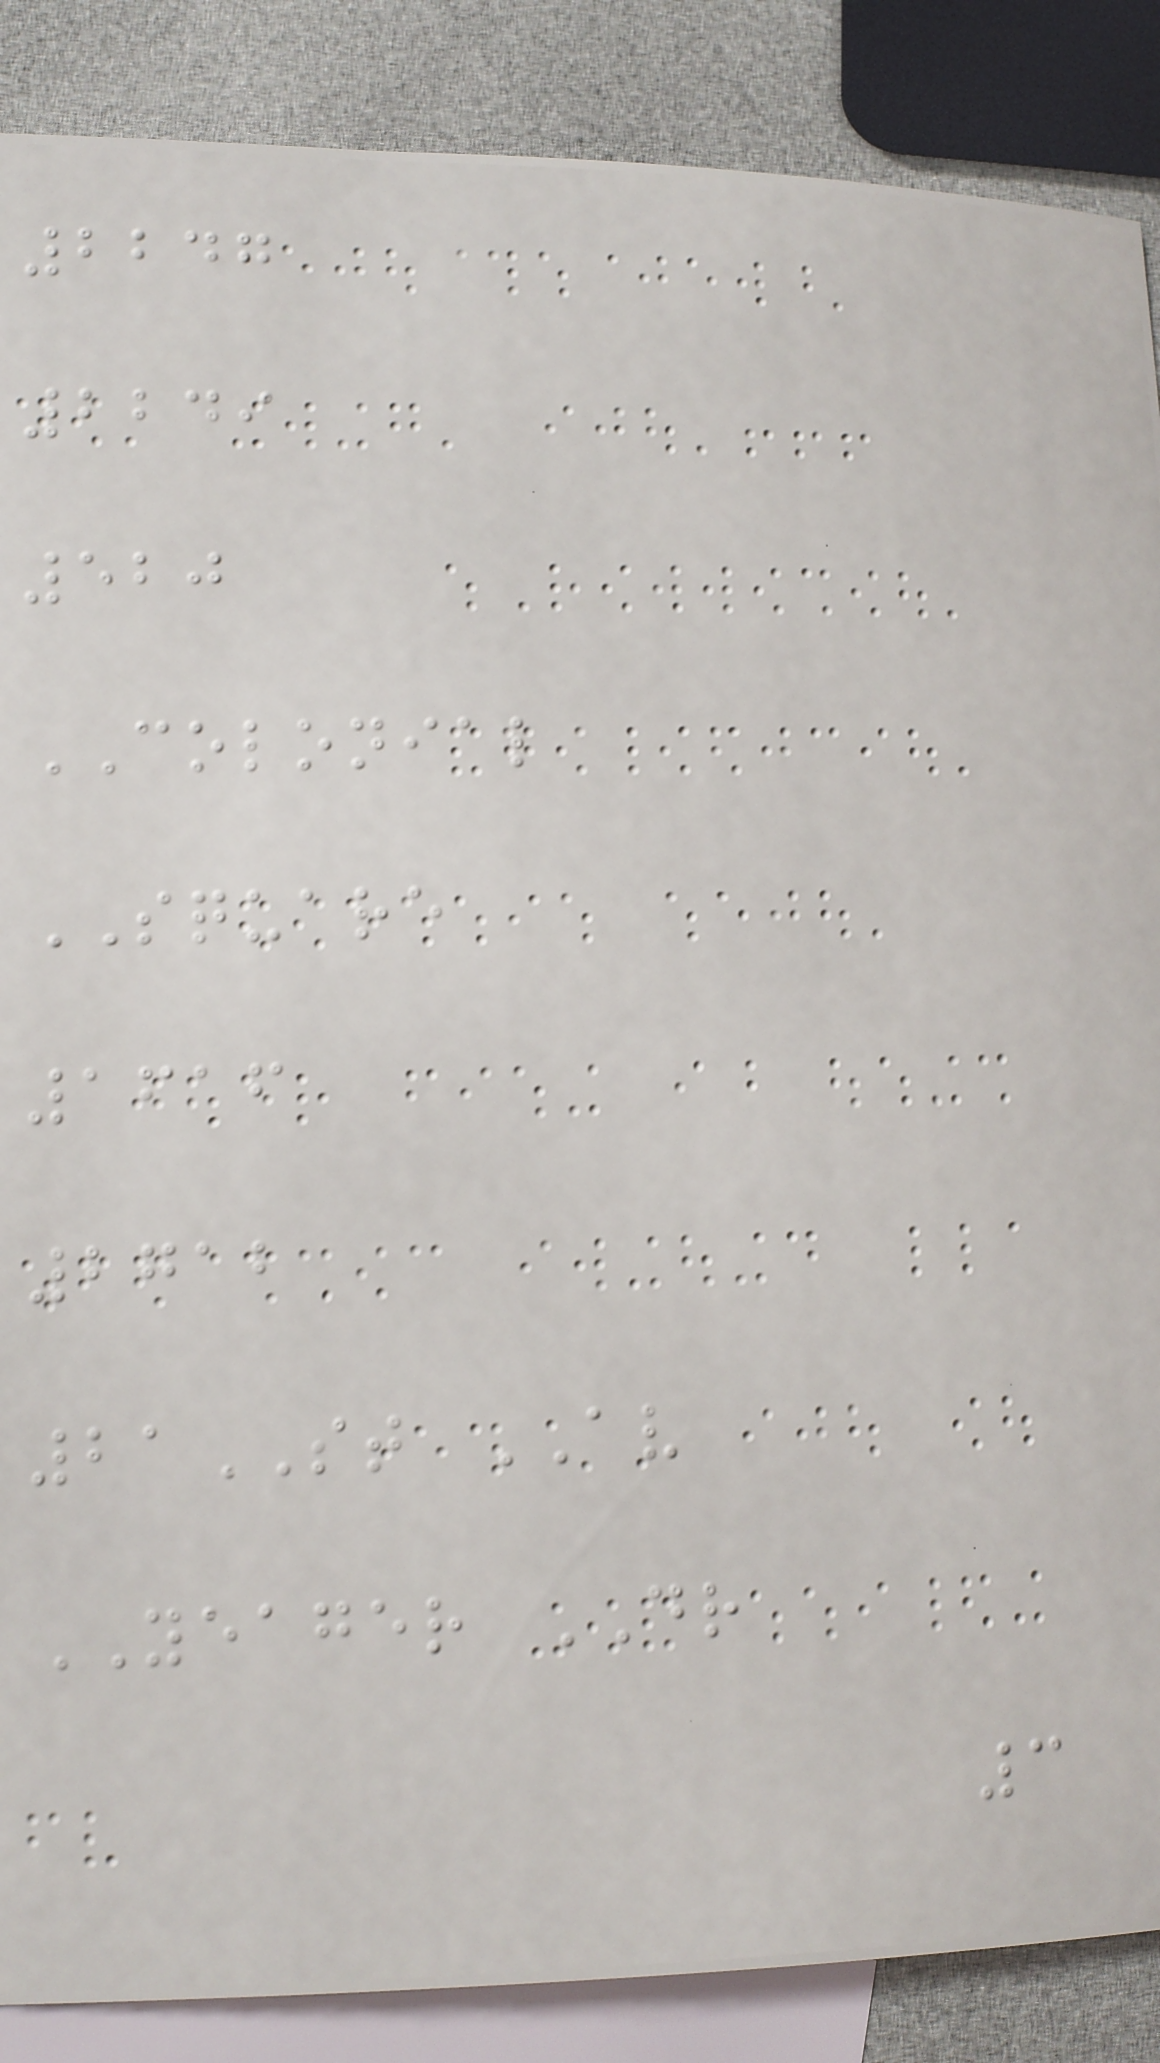2247
2249
520
COLONIAL
SQUARE
1616
2712
21ST AV
YEAGER DR
3
